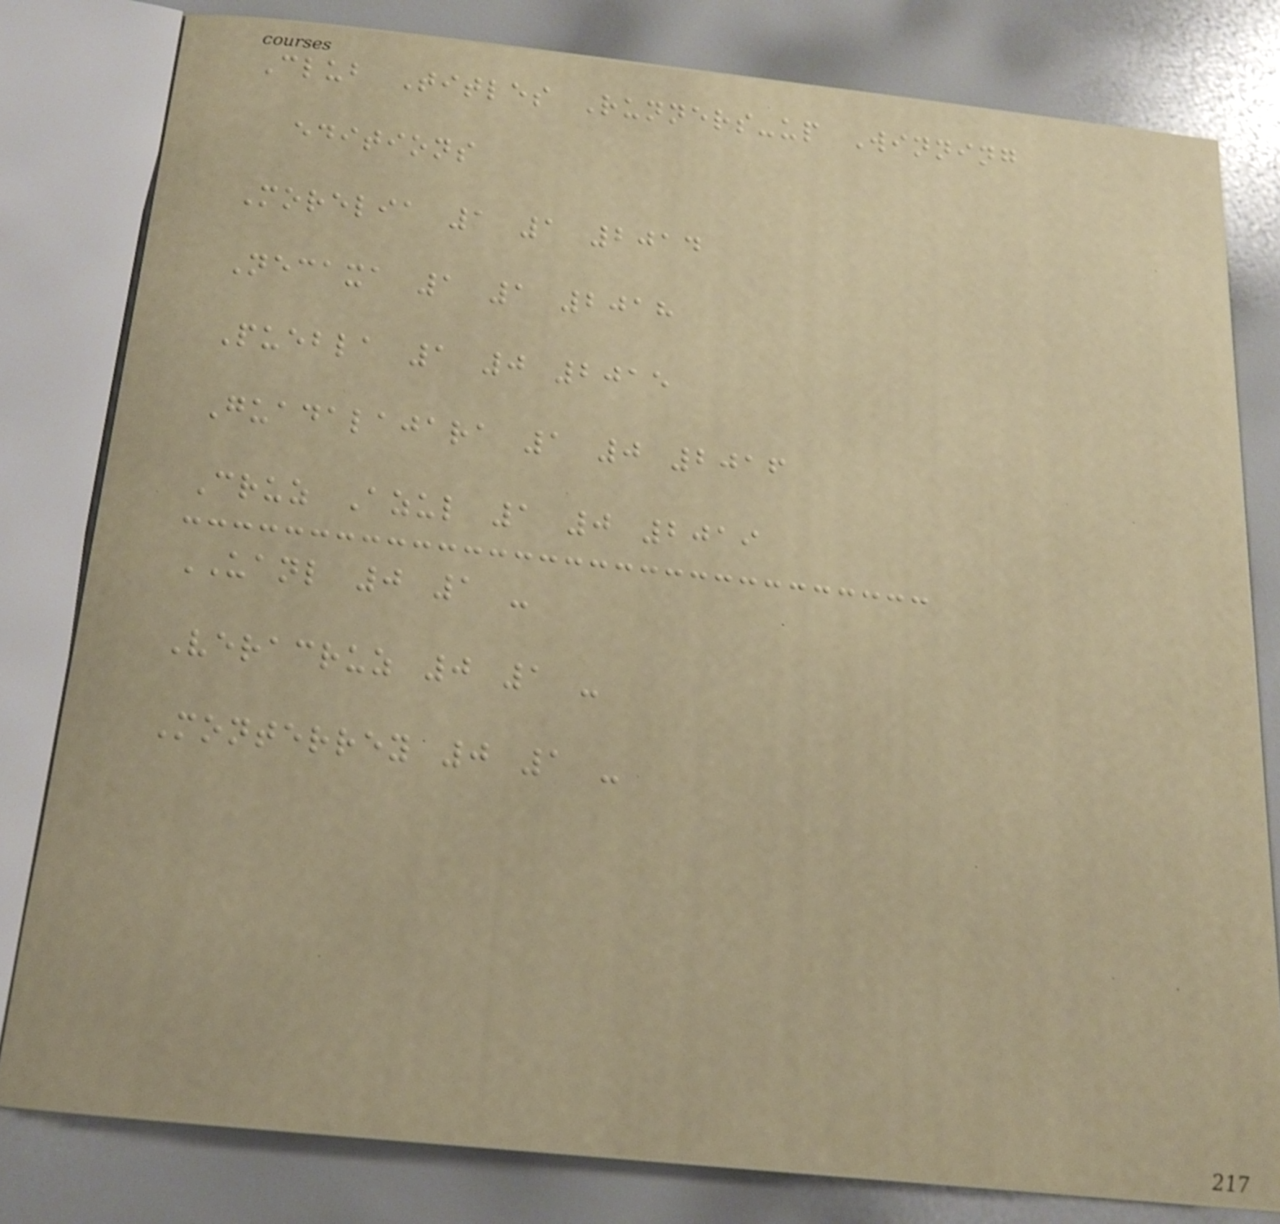Club Titles Runners-up Winning
editions
Morelia 1 1 2014
Necaxa 1 1 2018
Puebla 1 0 2015
Guadalajara 1 0 2016
Cruz Azul 1 0 2019
UANL 0 1 -
Veracruz 0 1 -
Monterrey 0 1 -
